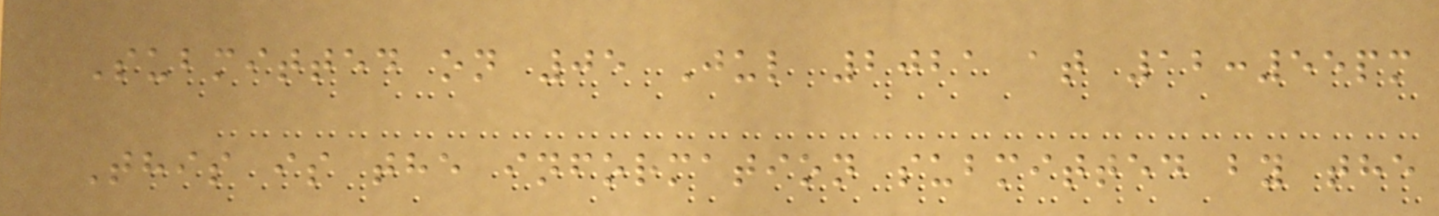Submitted on 05 Jul 2021 at 12:55pm
This is the information submitted by the
